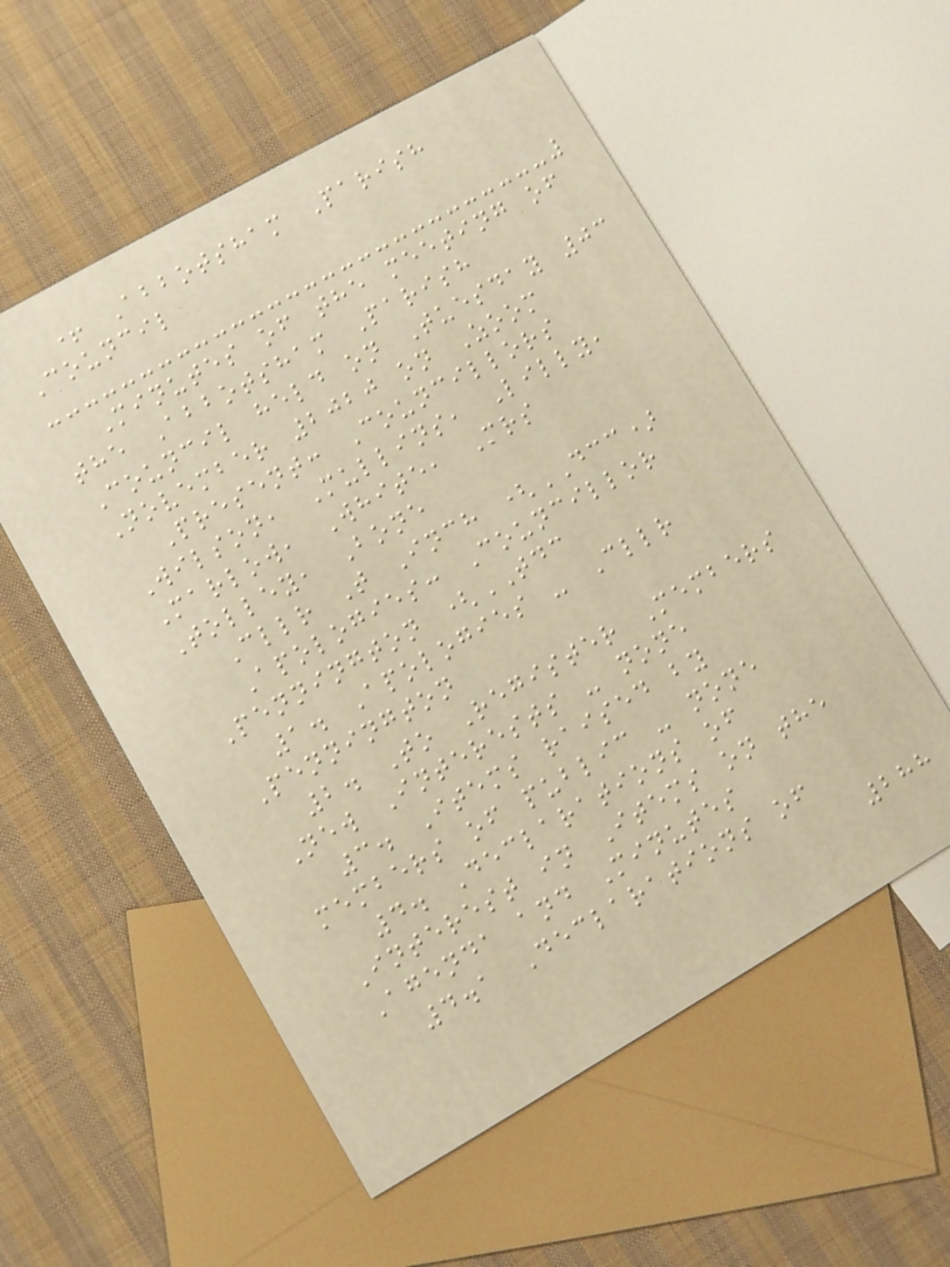+ Abbotsham Parish
Council
Minutes of the meeting of
the Abbotsham Parish
Council held on Tuesday 03
November 2020 on Zoom
Present: Councillors
Wilson, Mullins, Lilly,
Marlow, White, Mrs
Tolley, Bone
Cllr T Inch (DCC)
Apologies: Councillor
Pennington (TDC
1. Apologies - Cllr
Pennington
2. To Register Members
New Interests - none
3. Items raised by
members of public - none
4. Declarations of
Interest in Items on the
Agenda and Minutes
4.1 Declarations of
288
